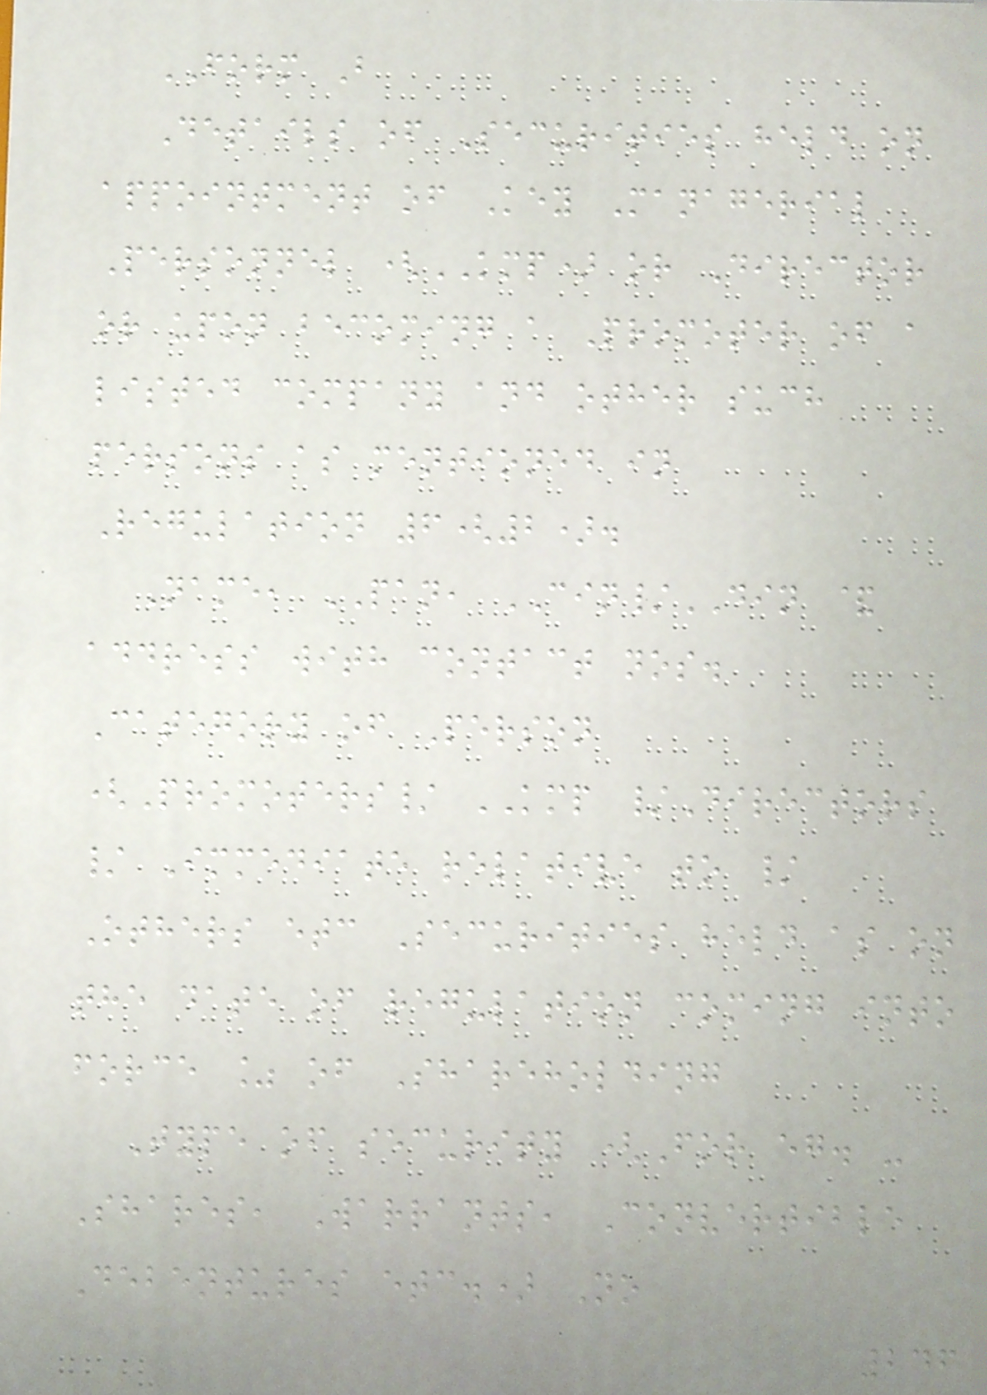FORM B
Details of Securities held on
appointment of Key Managerial
Personnel (KMP) or Director
or upon becoming a Promoter of a
listed company and other such
persons as mentioned in
Regulation 6(2).
Name, PAN, CIN/DIN &
address with contact nos.
Category of Person
(Promoters/ KMP /Directors
/ Immediate relative to /
Others etc Securities held as on
the date of regulation coming into
force % of Shareholding
Type of security (For eg. -
Shares, Warrants, Convertible
Debentures etc.) No
246
